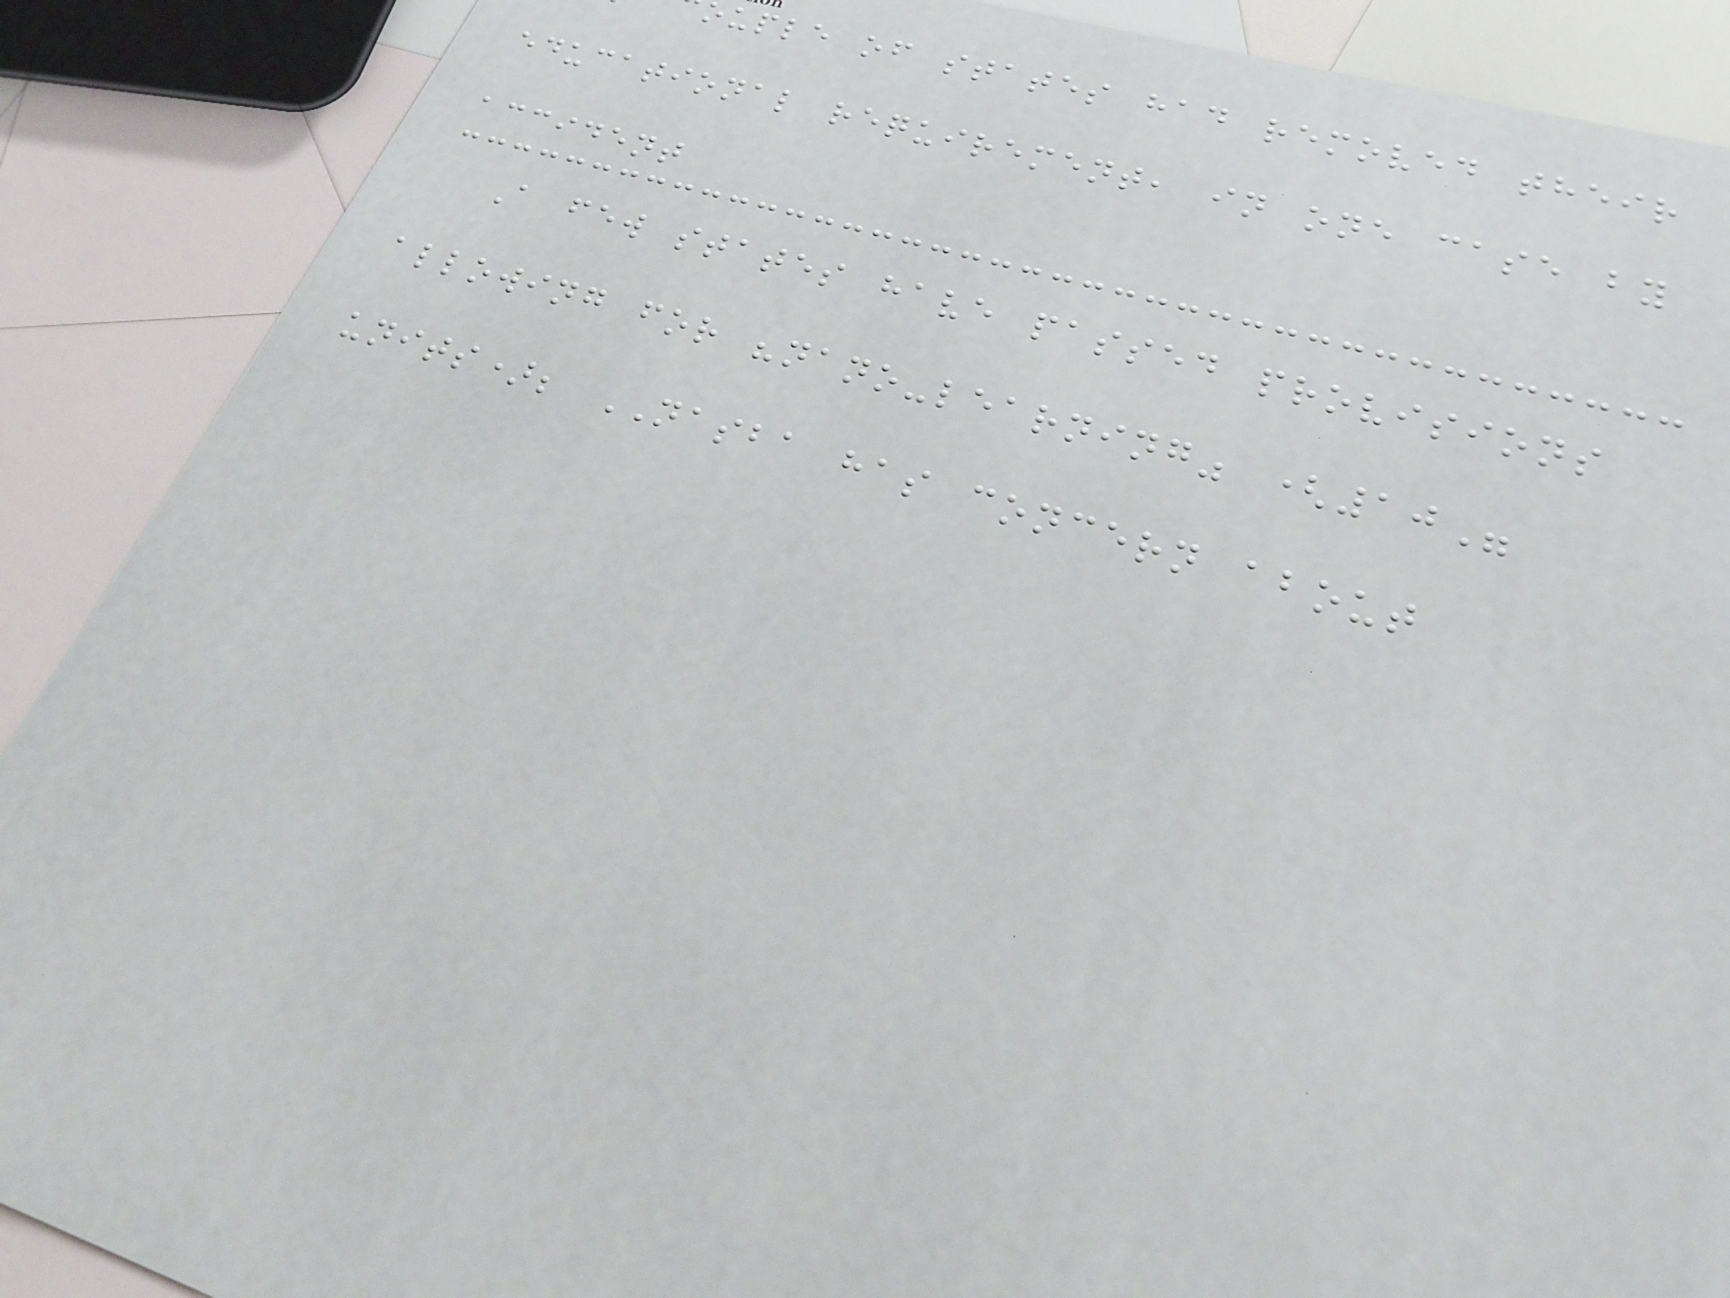ouple of states had removed their
educational requirement, in one case by
accident
A few states have passed provisions
allowing for "nano-learning" (10"
units); NASBA has concern about
